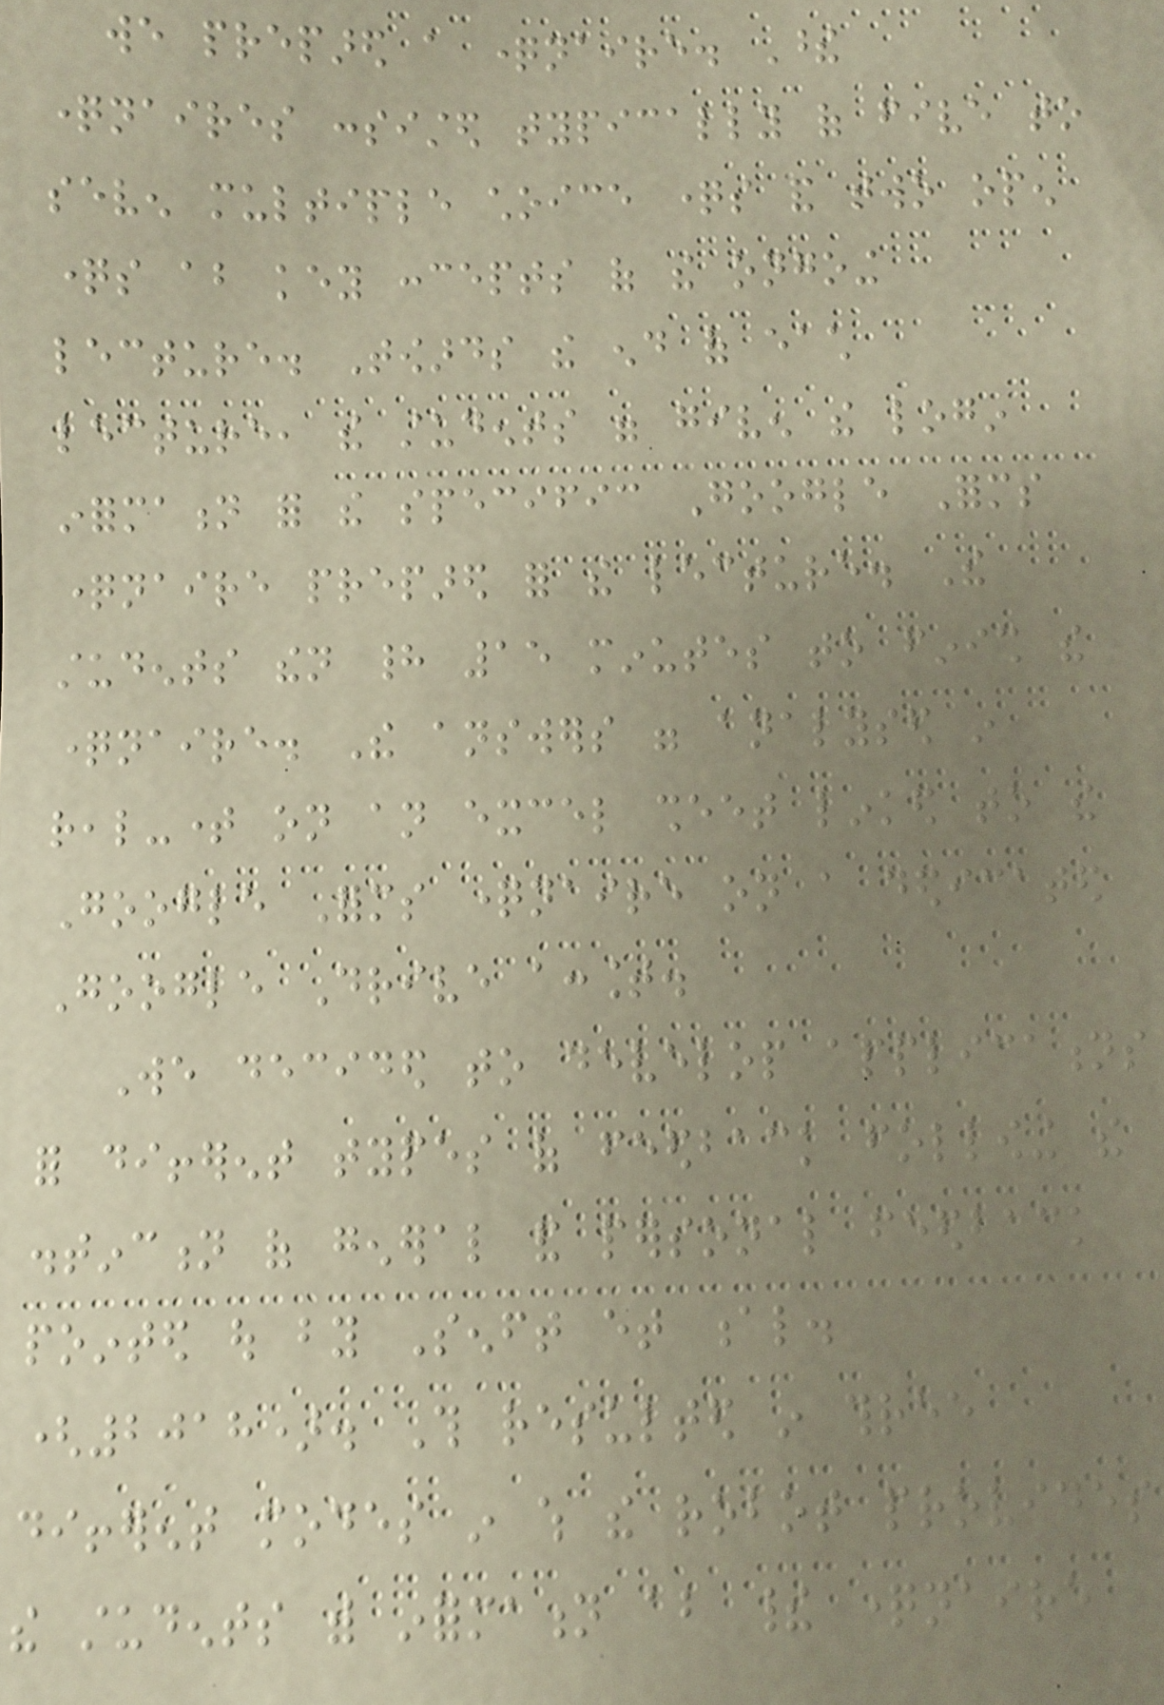we prepared a questionnaire. These
questionnaires consisted typically of five to
seven multiple choice questions and two open
questions about key concepts of the ongoing
lecture. Towards the end of each
lecture, the students were given the login
information for the specific Google Forms
questionnaire prepared for the lecture. The
students then had 15 minutes to finish the
questionnaire. The answers were analysed in
real-time on an excel sheet linked to the
Google Forms questionnaire on a dedicated
Google Drive account.
We decided to develop applications
for different types of feedback following the
distinction of general and personal feedback
pointed out by Senft et al.
(2018). This resulted in three
different modes in which the robot provides
the students with information about their questionnaire
